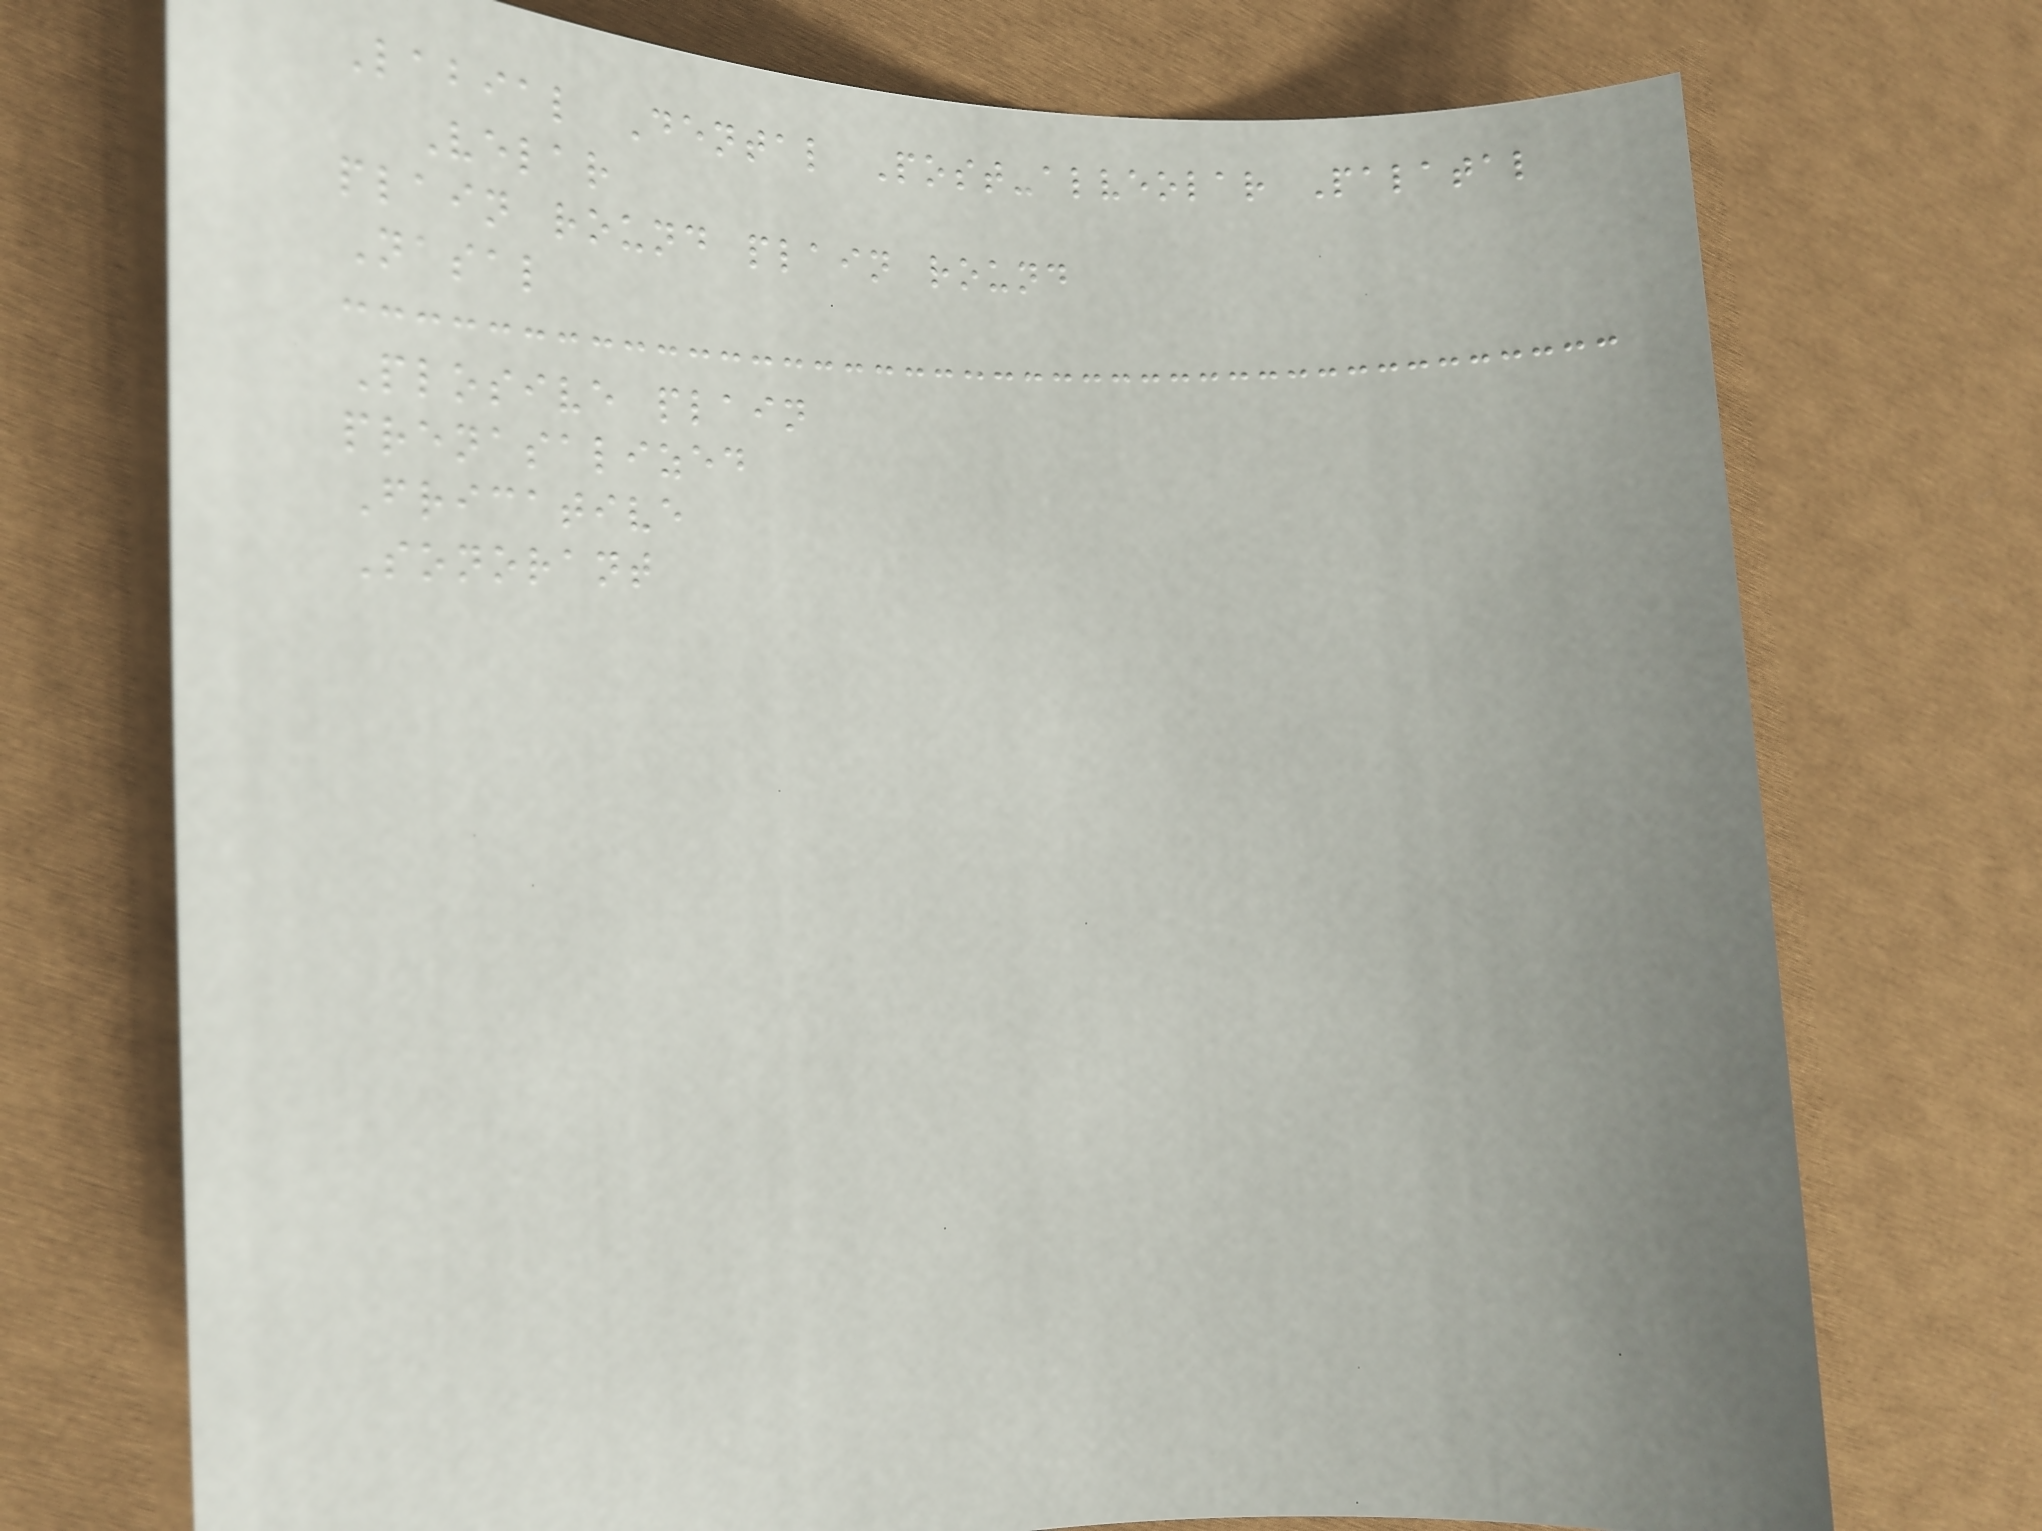Labial Dental Post-alveolar Palatal
Velar
plain round plain round
Nasal
Plosive plain
prenasalized
Fricative
Sonorant
